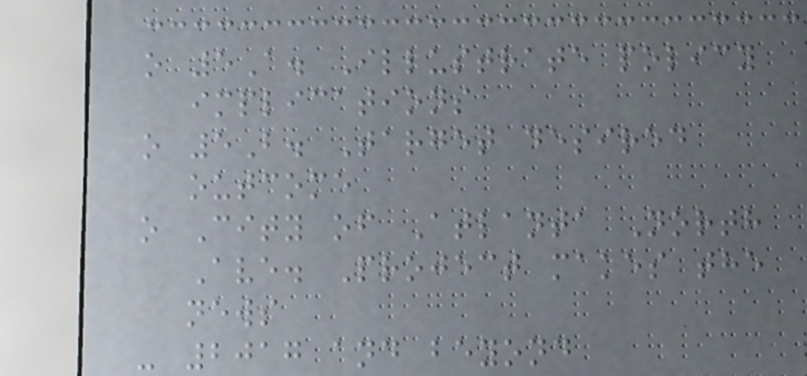o 5A. Illustrate policy
implications
o 5B. Target desired
outcome
o City of Atlanta North
Ave. Project makes the
news
- 2017 and beyond
